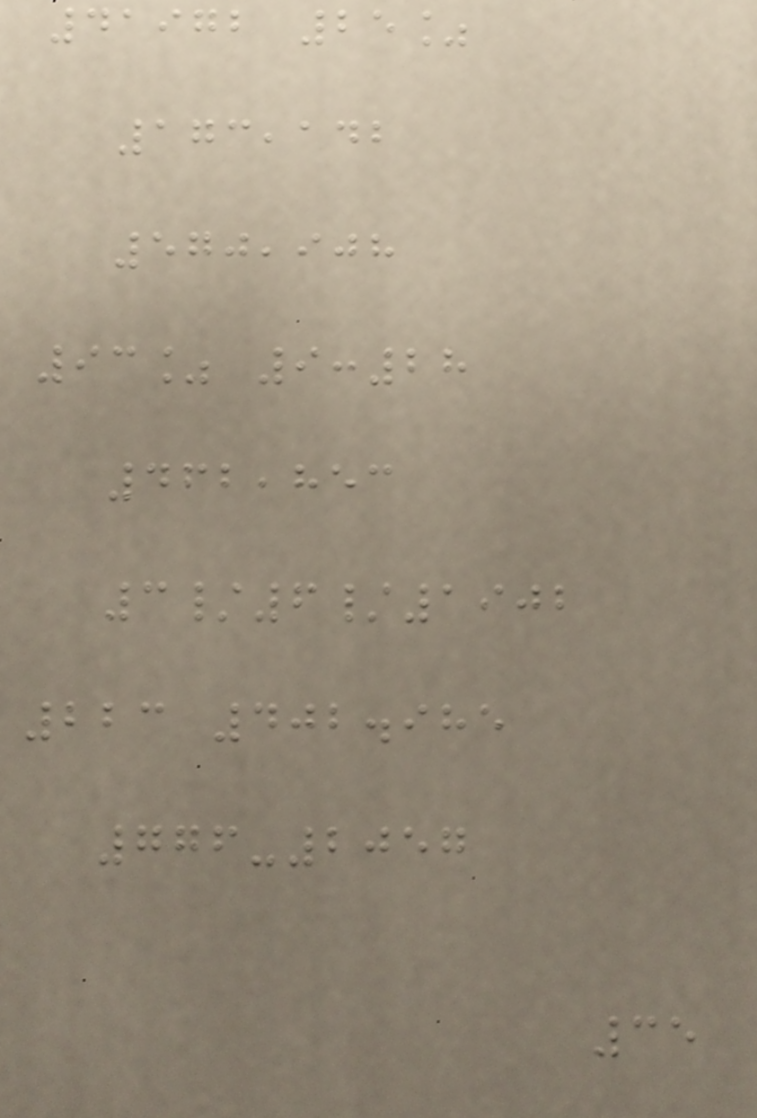41972 25%
173,142
570,908
93% 9:28
462,853
3/6/1902
223 402.985
776-2057
35
